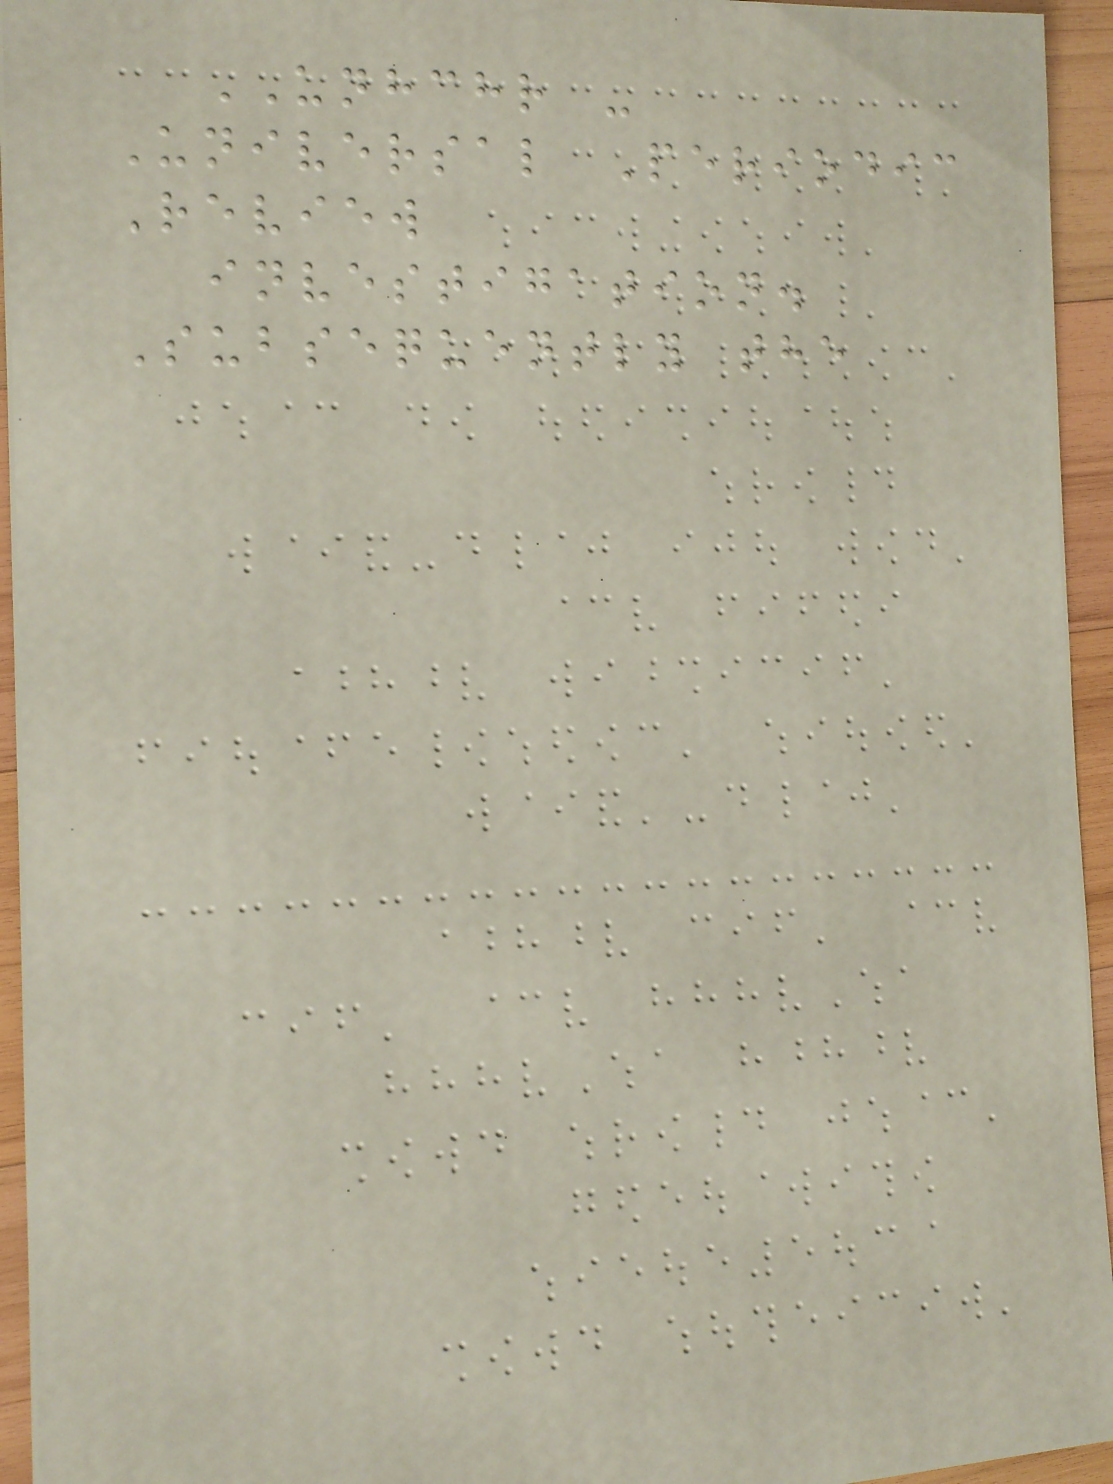UNHCHR -
Universal Periodic
Review
investigation.
Subsequently the
